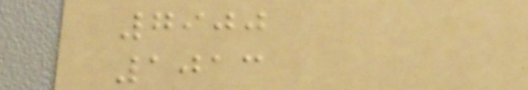7900
1013
